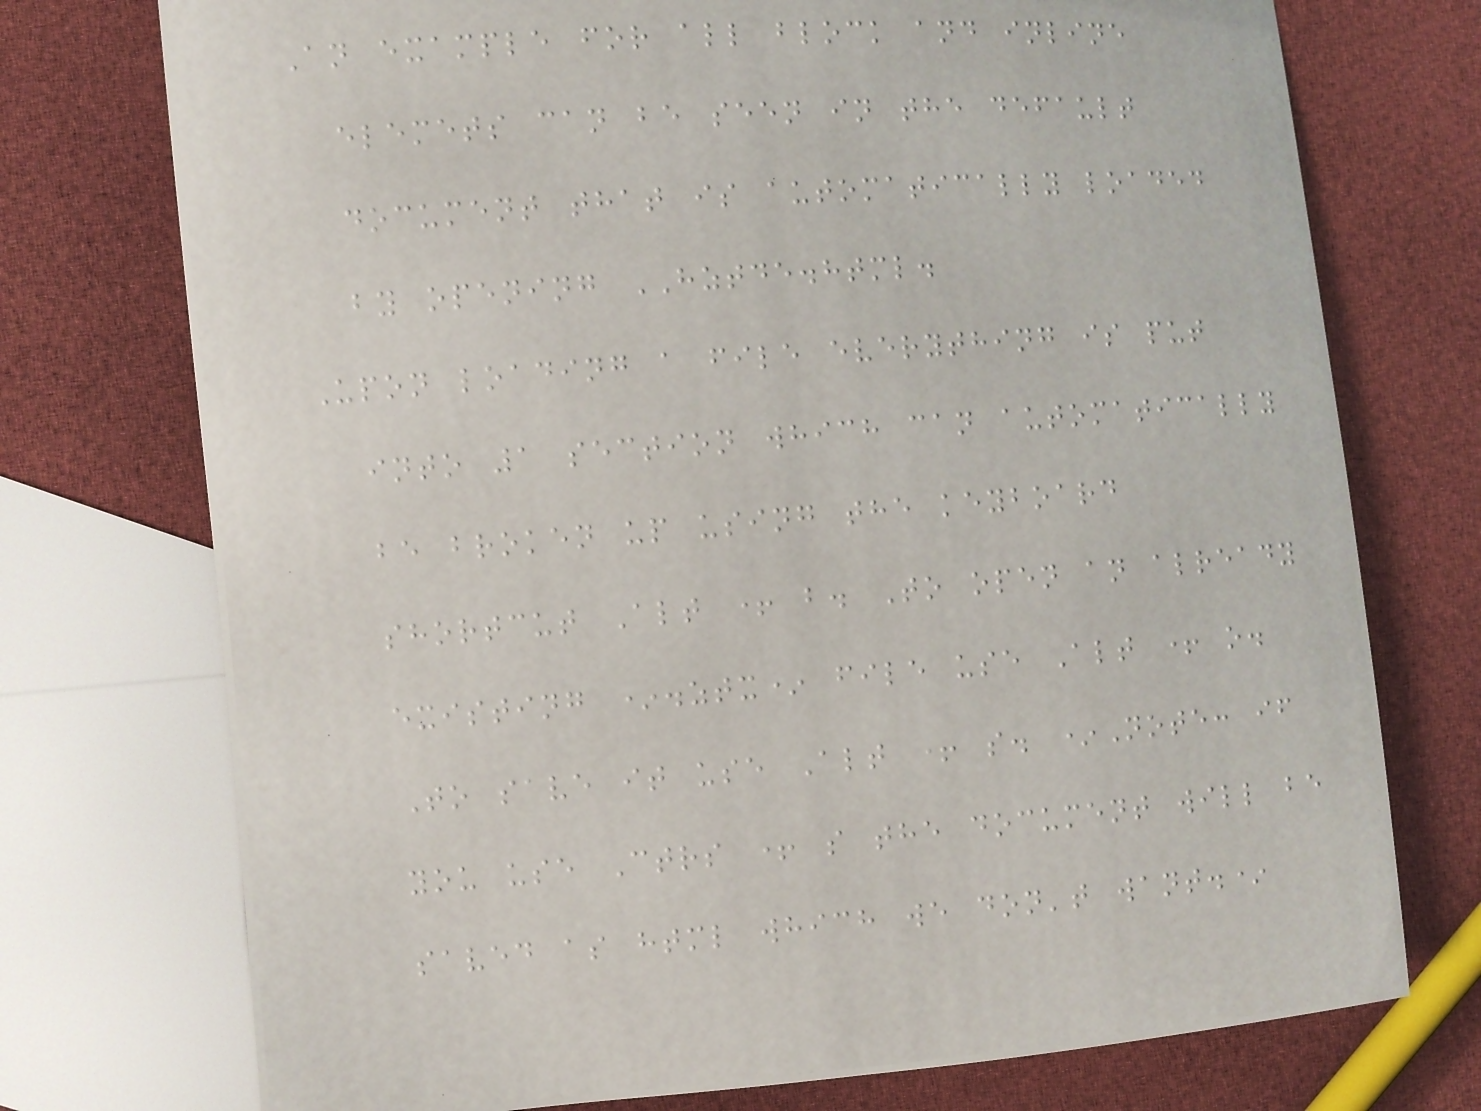An example for all block and inline
elemets can be seen in the default
document that is automatically loaded
by opening HZTDE.html.
Upon loading a file everything is put
into 1 section which can automatically
be broken up using the keyboard
shortcut Alt + b. To open an already
existing *.ztx* file use Alt + o.
To save it use Alt + s. *Note: if
you use Ctrs + s the document will be
saved as html which we don't want.*
